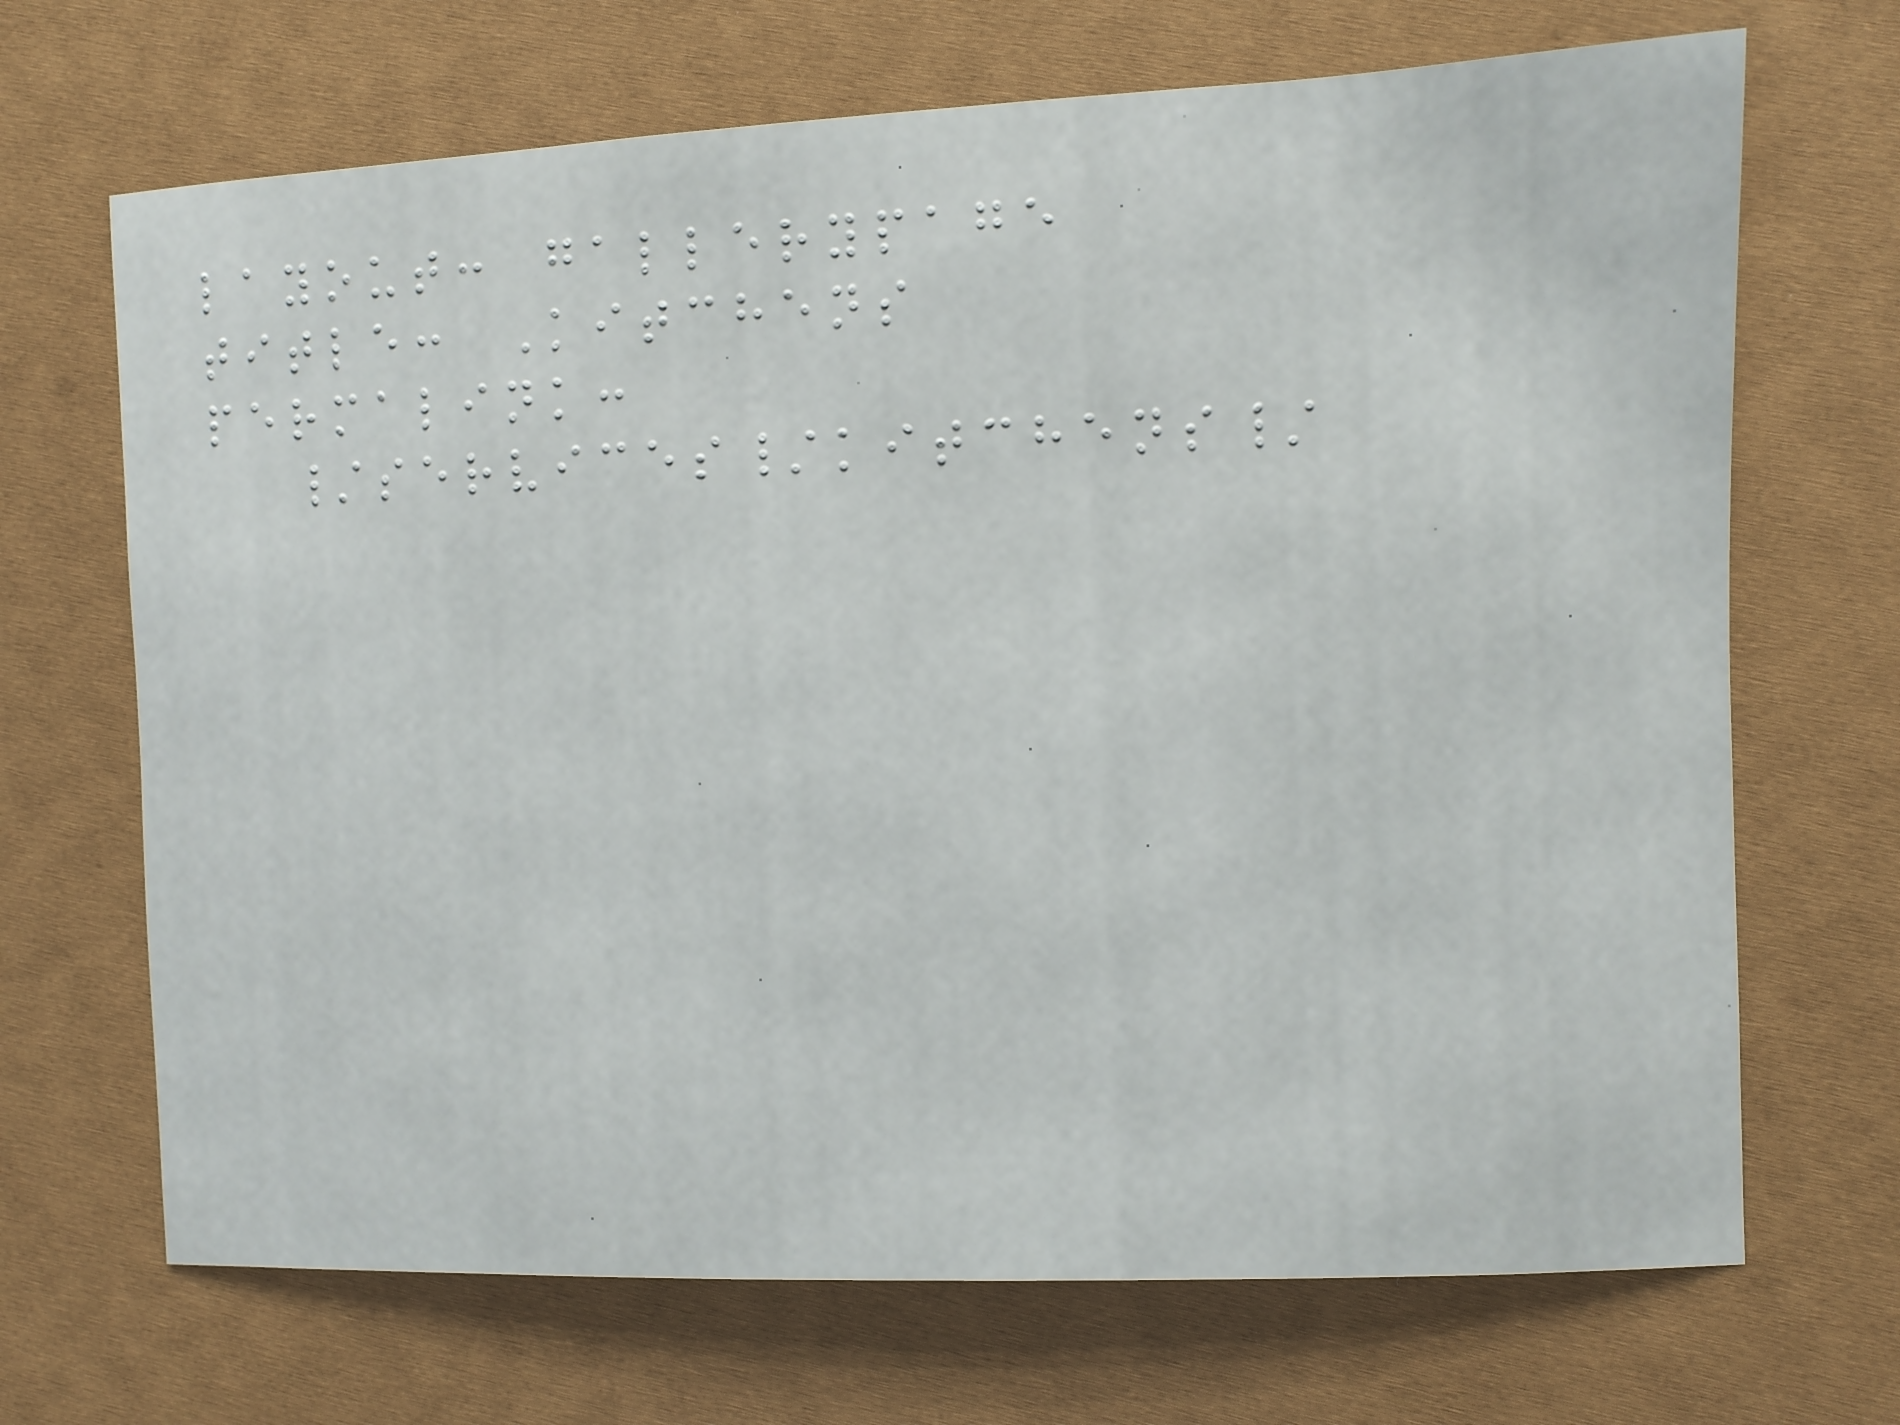layout: gallerypage
title: Kitchens
permalink:
/services/kitchens/
